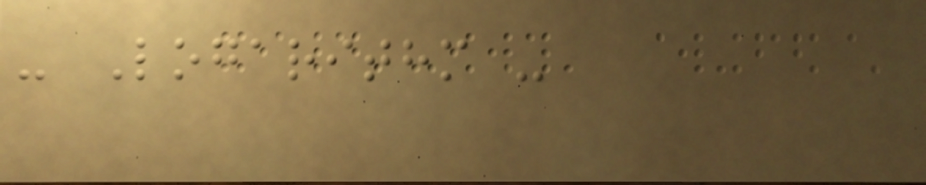- Logarithm -
